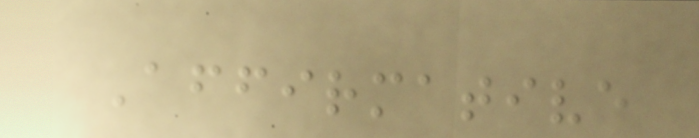Affirmative
